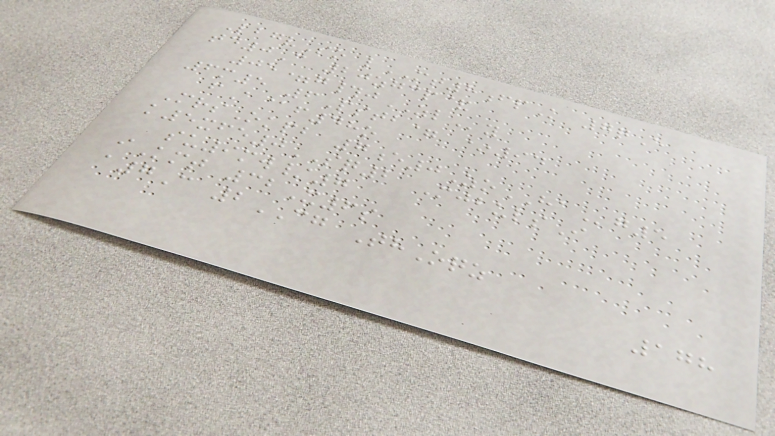LbgvSo lMT8fpK 7qE
td0C 20zgcp&
05=g#jZLy
6m5 6Pstb= *94
fA@f48o
MrsOkpb 7e0ZoHAg5
k5xfe0SQ2 MjbulsI
su9mw/7
iKmt 32X6s
a7C 2CG ThOqz
178
